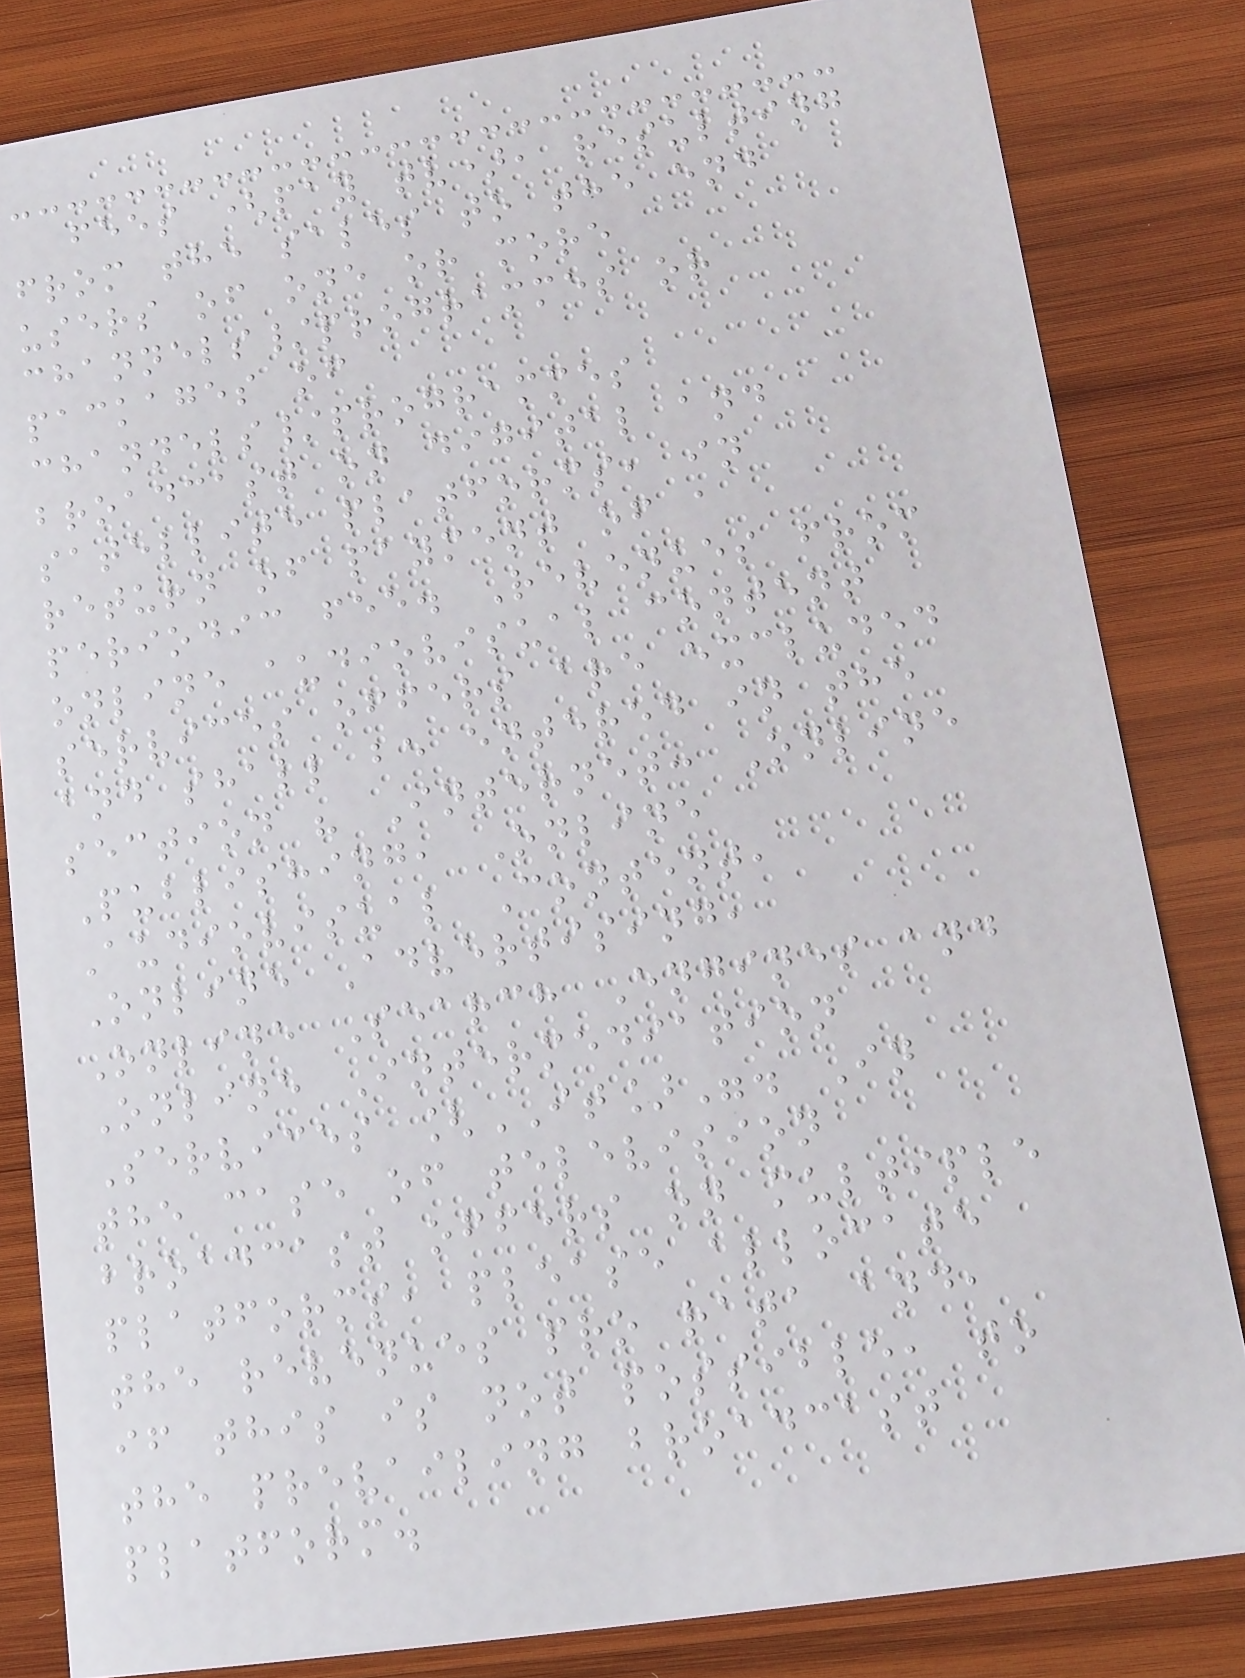fees (pay tv), resulting
from the sales to the end
users of one or more
channels/programmes or
packages of
channels/programmes
broadcast on digital and
satellite platforms, in
return of payment of a
periodic fee. Revenues from
online audiovisual content
services offers are excluded
and shall be entered in the
section " Internet: Online
Publishing, Online
Audiovisual Content,
Online Advertising,
Online Search Engines and
Online Intermediation
Services [IT]". In
the case of television
broadcast offers on multiple
platforms, please allocate
the revenues pro rata and,
if this is not possible, to
the prevailing broadcast
platform.
